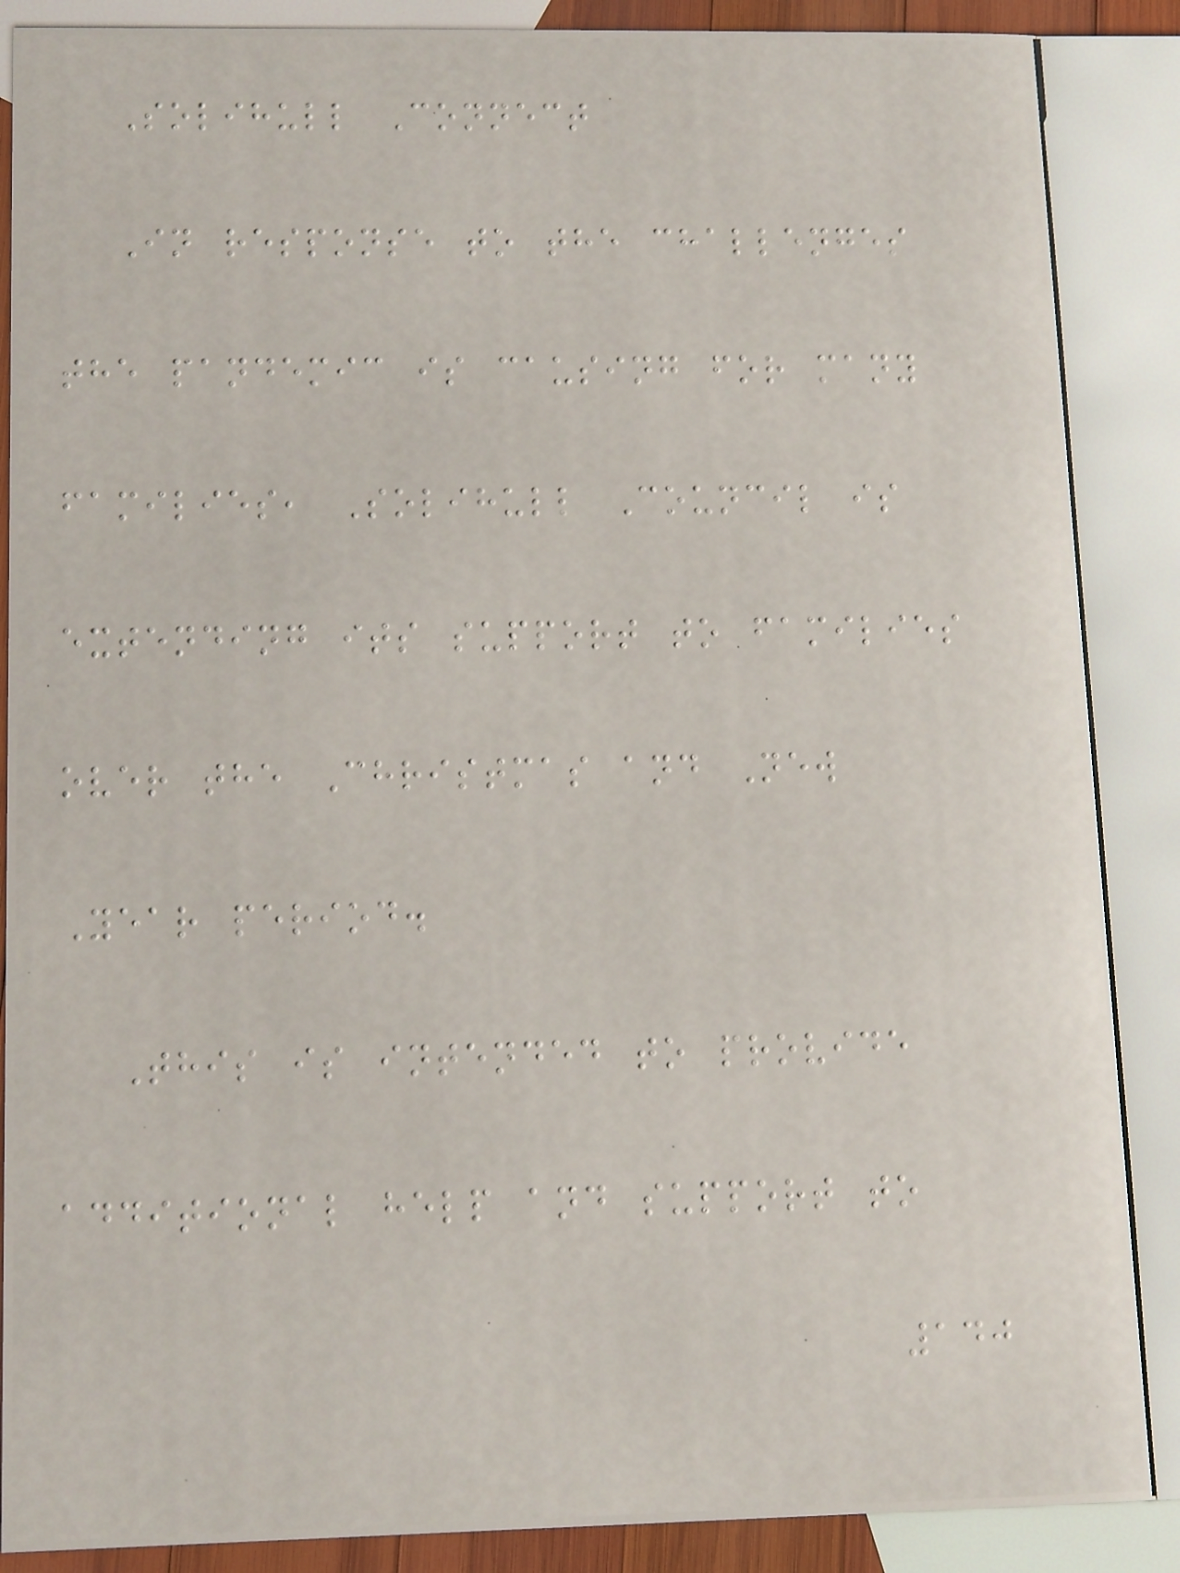Solihull Connect
In response to the challenges
the pandemic is causing for many
families, Solihull Council is
extending its support to families
over the Christmas and New
Year period.
This is intended to provide
additional help and support to
140
